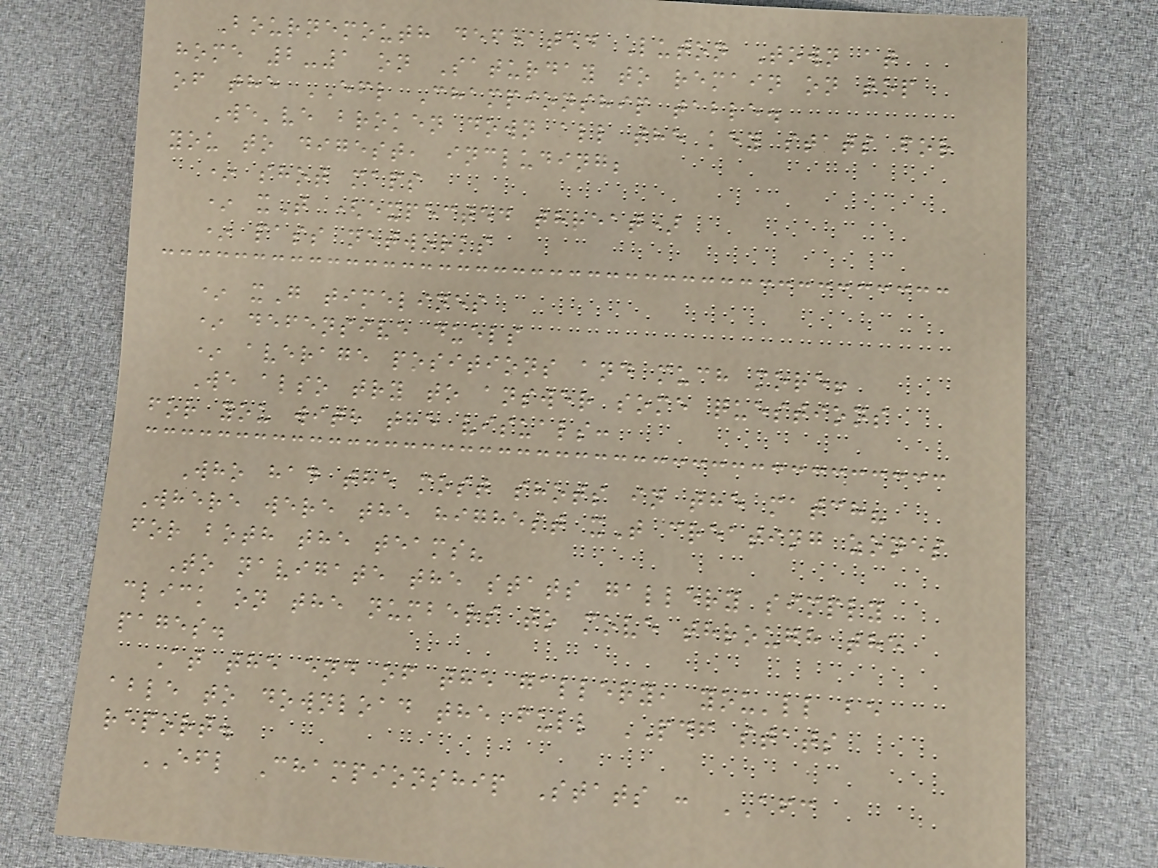Bournemouth defeated Luton Town at
home 2-1 on Saturday to remain on top
of the EFL Championship table.
We've broken down all the key stats for
you to digest, including;
* shot maps
* xT (expected threat)
* pass networks
* xG timelines
* defensive duels
* average positions and much more!
We also try to answer some questions
for you with the visuals:
Who had the most shots in the match?
Where were the highest xT creating zones
for both the teams?
To navigate the stats gallery simply
click on the numbers to move through the
pages.
At the end of the gallery, you'll be
able to download the full PDF stats
report.
EFL Championship Stats : AFC
